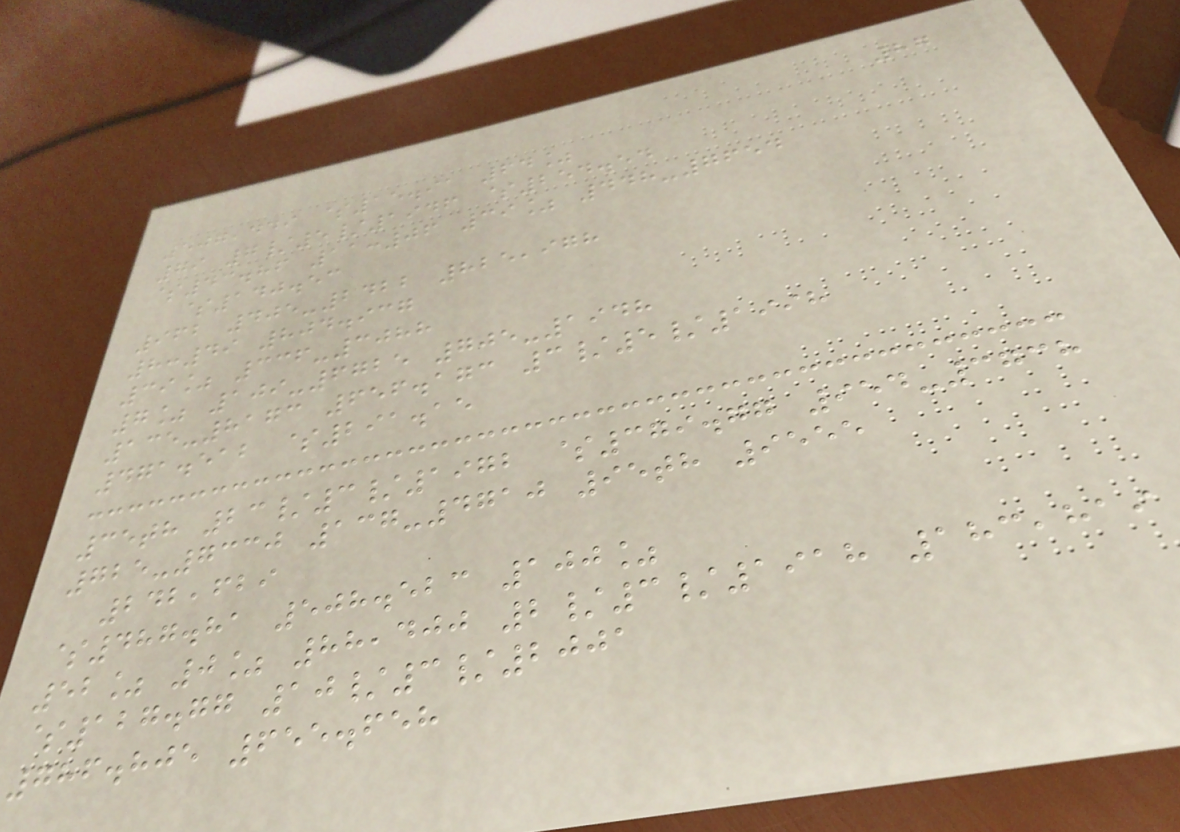87
507,449 $15.91 64%
79 7/5/1946 $254.54
$43.86 11:06 39% 448-7654
$140.53
962 405-2422 825,978
8:49 804.937
39% 336-3088
7% 109-6725 705-1948
135-8173 656.173 3/5/1998
471.512 $291.15
35th 23/3/1972 $379.77 954-3738
725-7330 137-4710 95th 9555
242,629
$487.81 508.523 100%
52% 0% 88,400 2/3/1918 183,819
$127.77 10/3/2001
786.805 655.658
